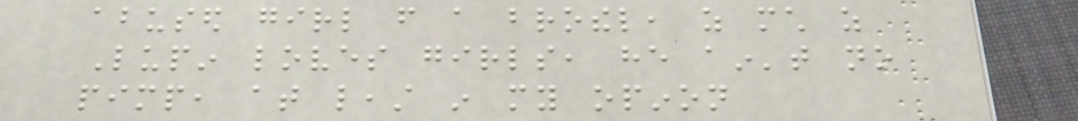abused girl from a brothel, as much as
Lupin loves girls, he ain't no
pimp, at least in my opinon
